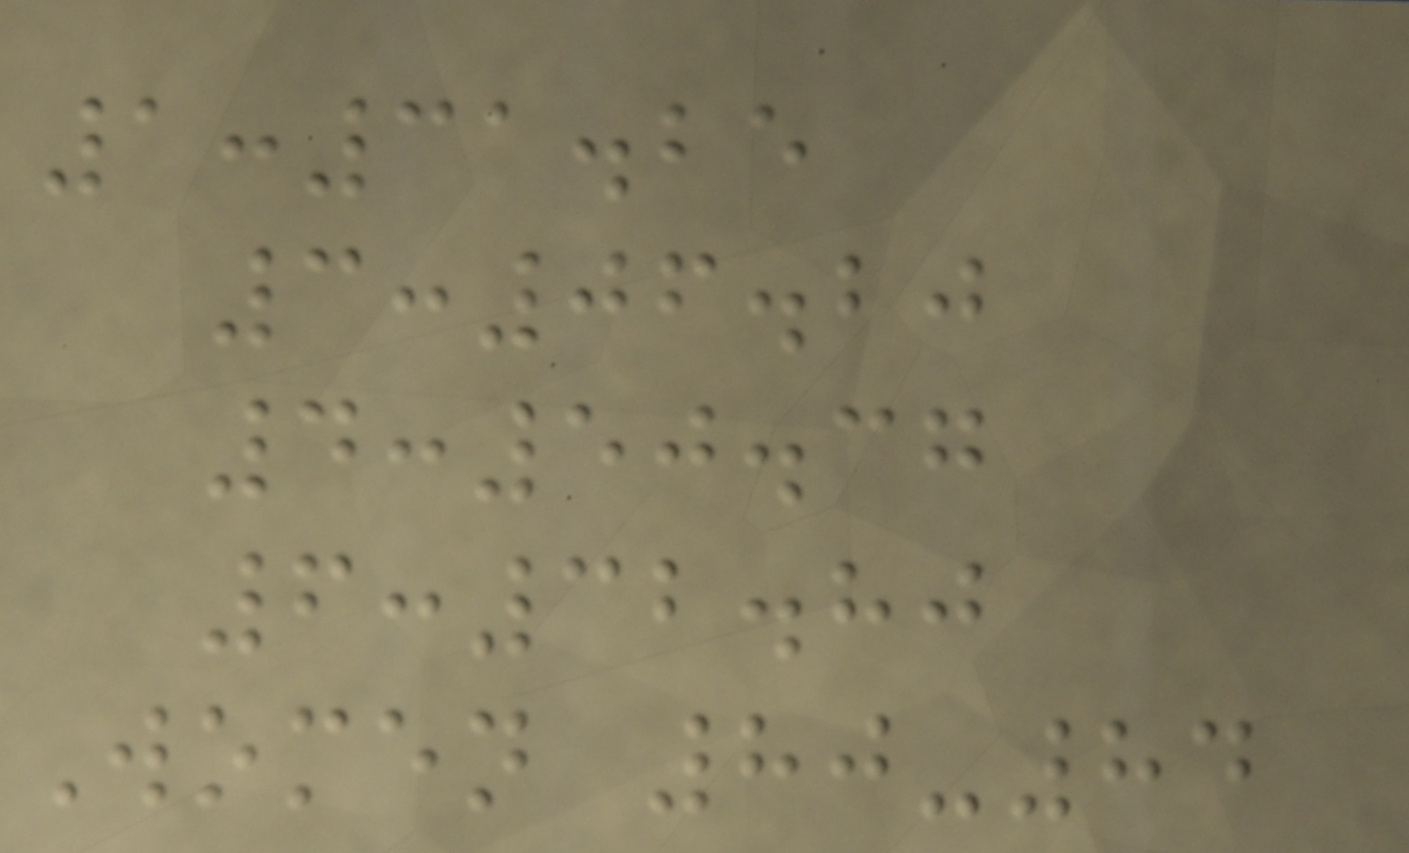1:31.25
3:06.20
4:50.37
6:32.80
Women 80-84
